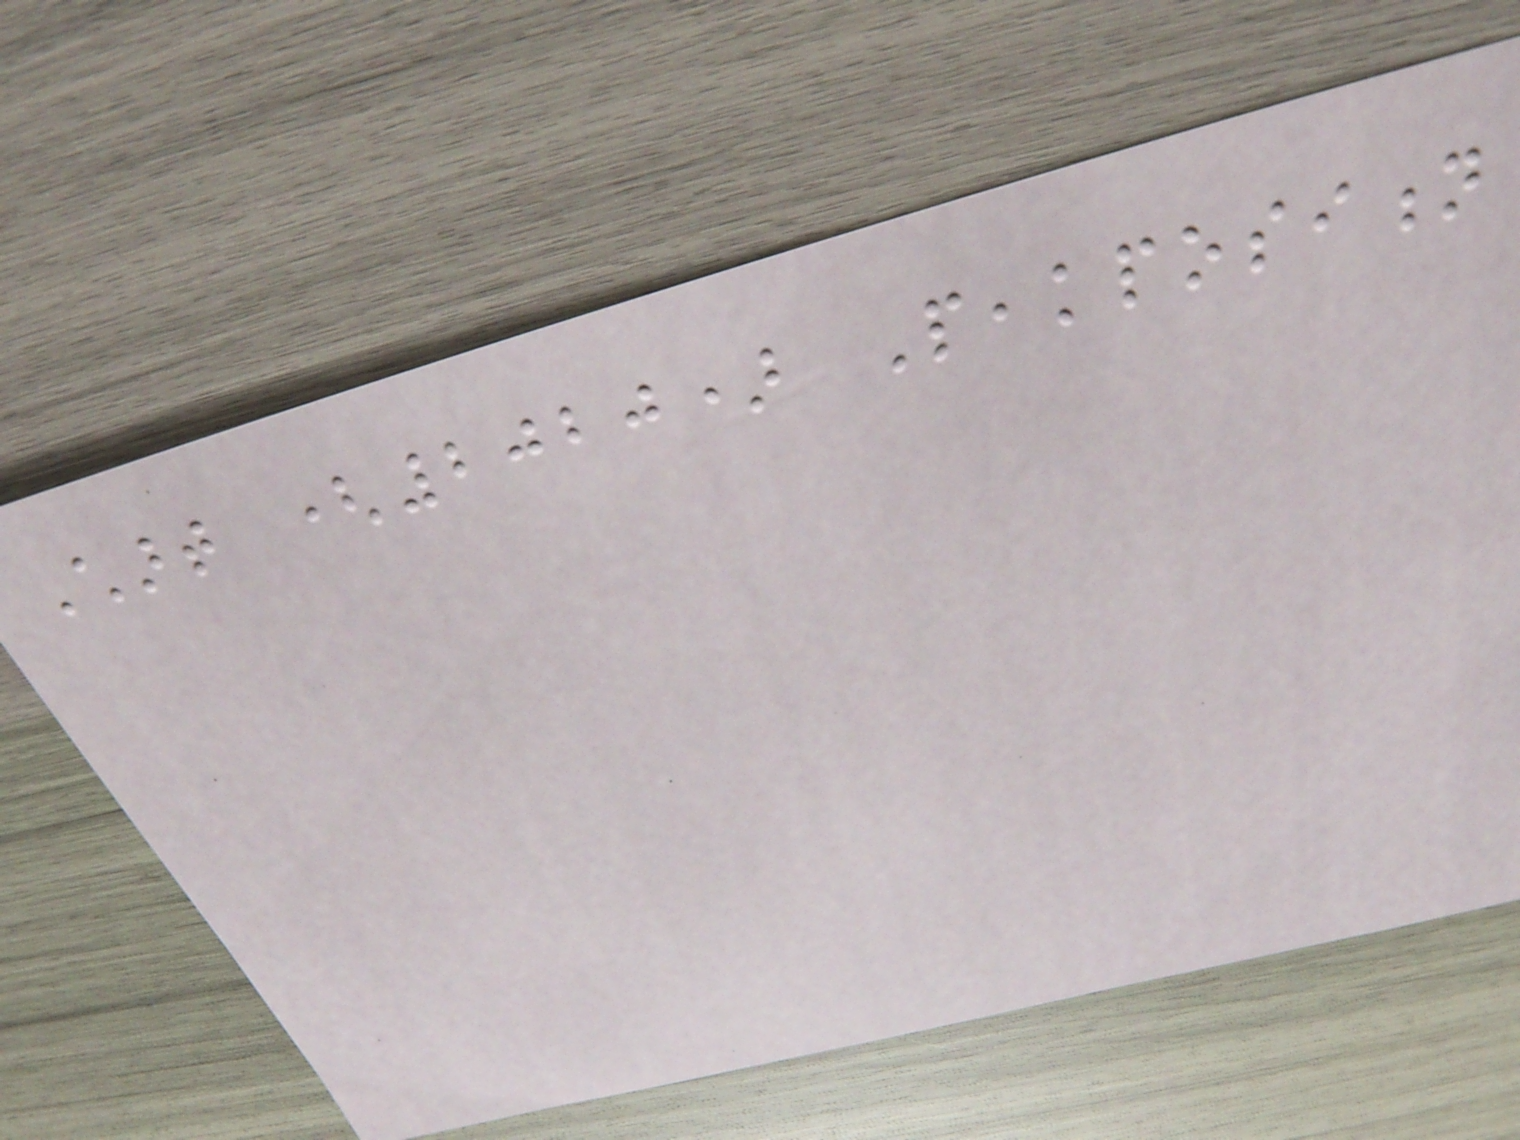Chart (2020) Peakposition
